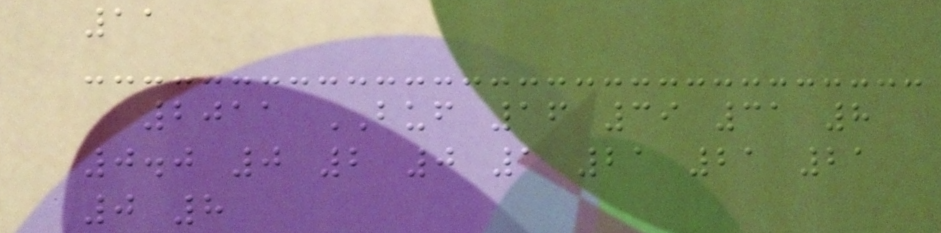11
2011 BUF 16 39 31 8
0.0 0 2 0 1 21 21 21
0 8
